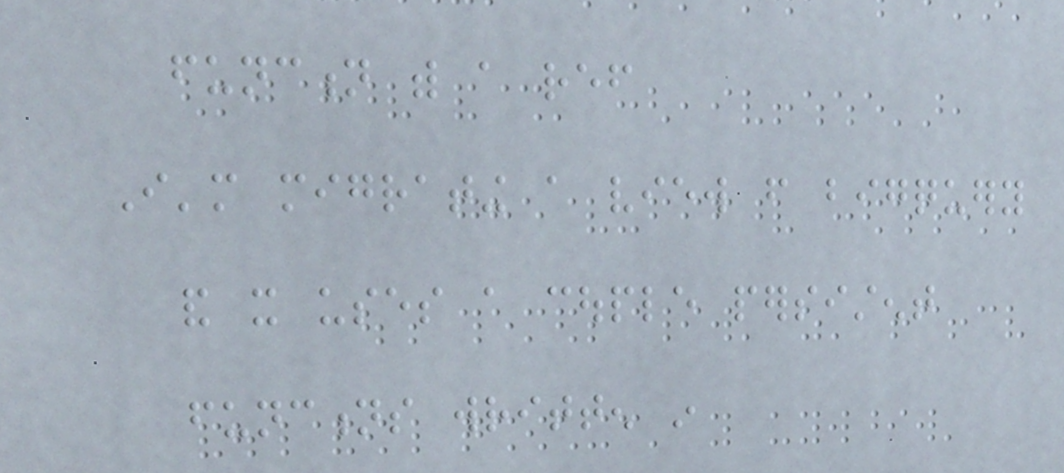function with a ref
I'm migrating a view from bigquery
and it uses a couple persistent
functions written in
